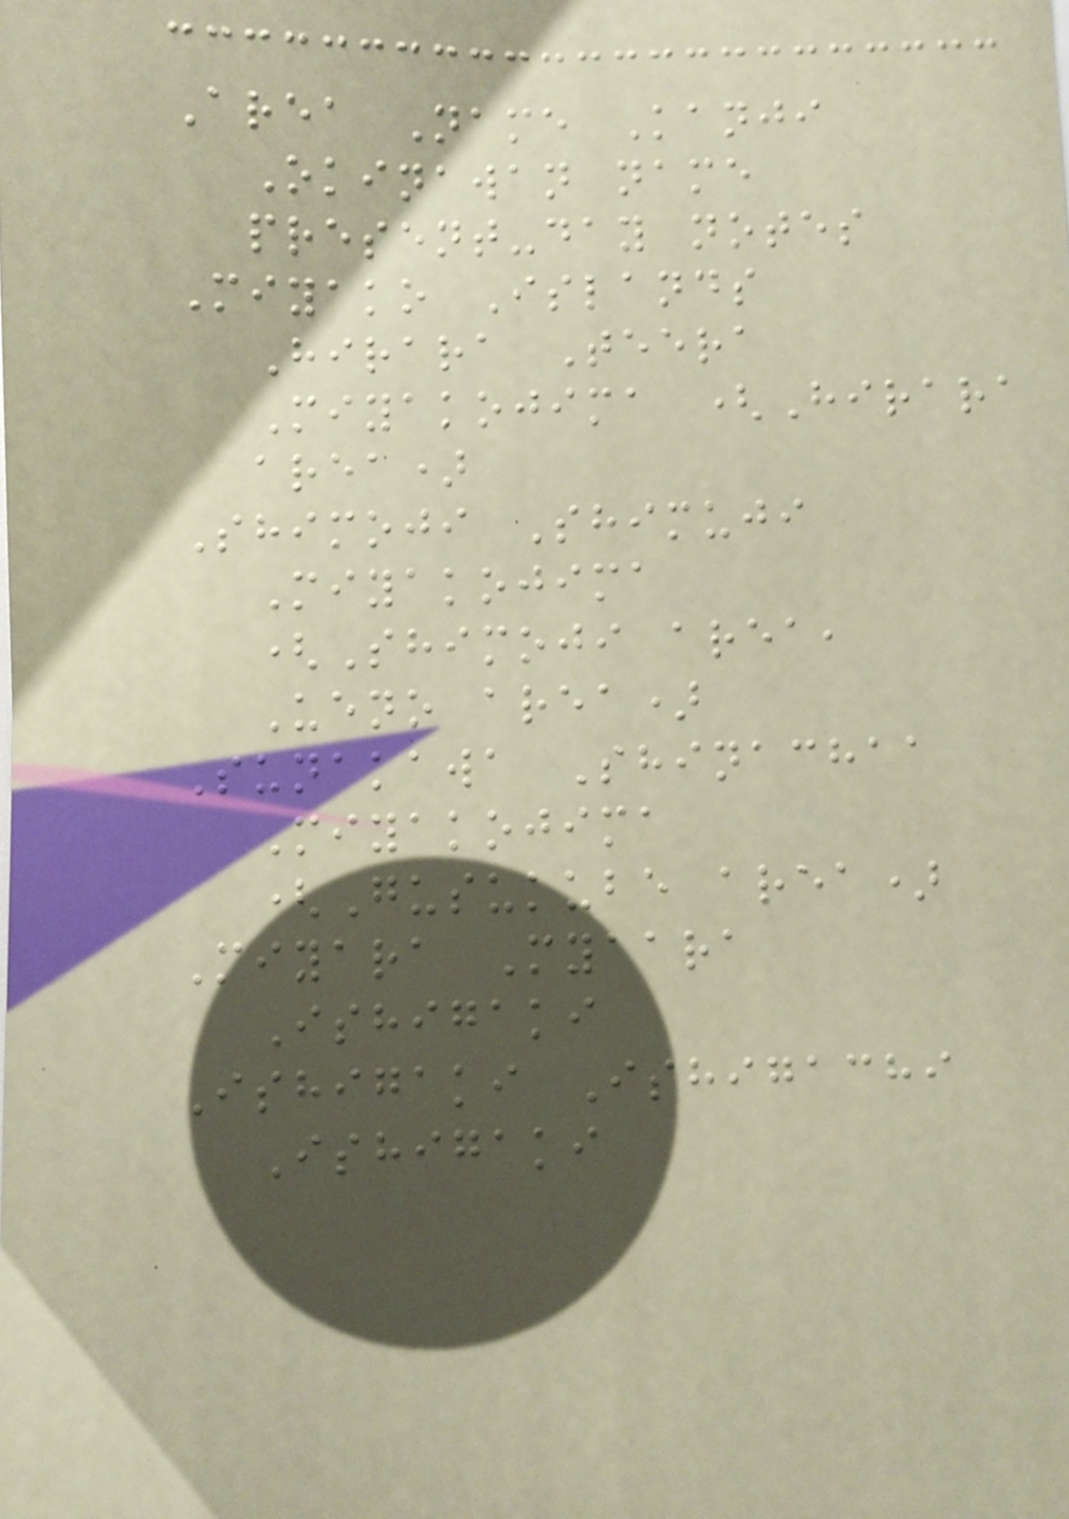Area Name Kanji
Okinawan name
present-day notes
Miyako Islands
Hirara Teera
Miyakojima (Hirara
area)
Shimoji Shimuji
Miyakojima
(Shimoji area,
Ueno area)
Sunakawa Shinachaa
Miyakojima
(Gusukube area)
Miyara Myaara
Ishigaki
Ishigaki Ishigachi
Ishigaki
